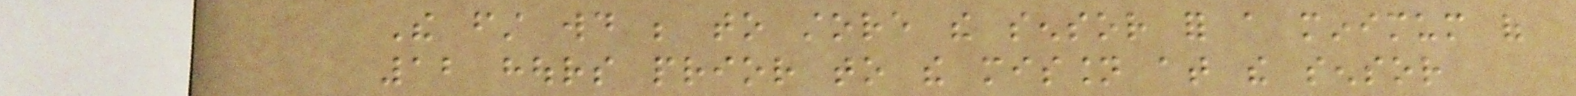The first would be to store the sensor for a minimum of
12 hours prior to the mission at the sensor
